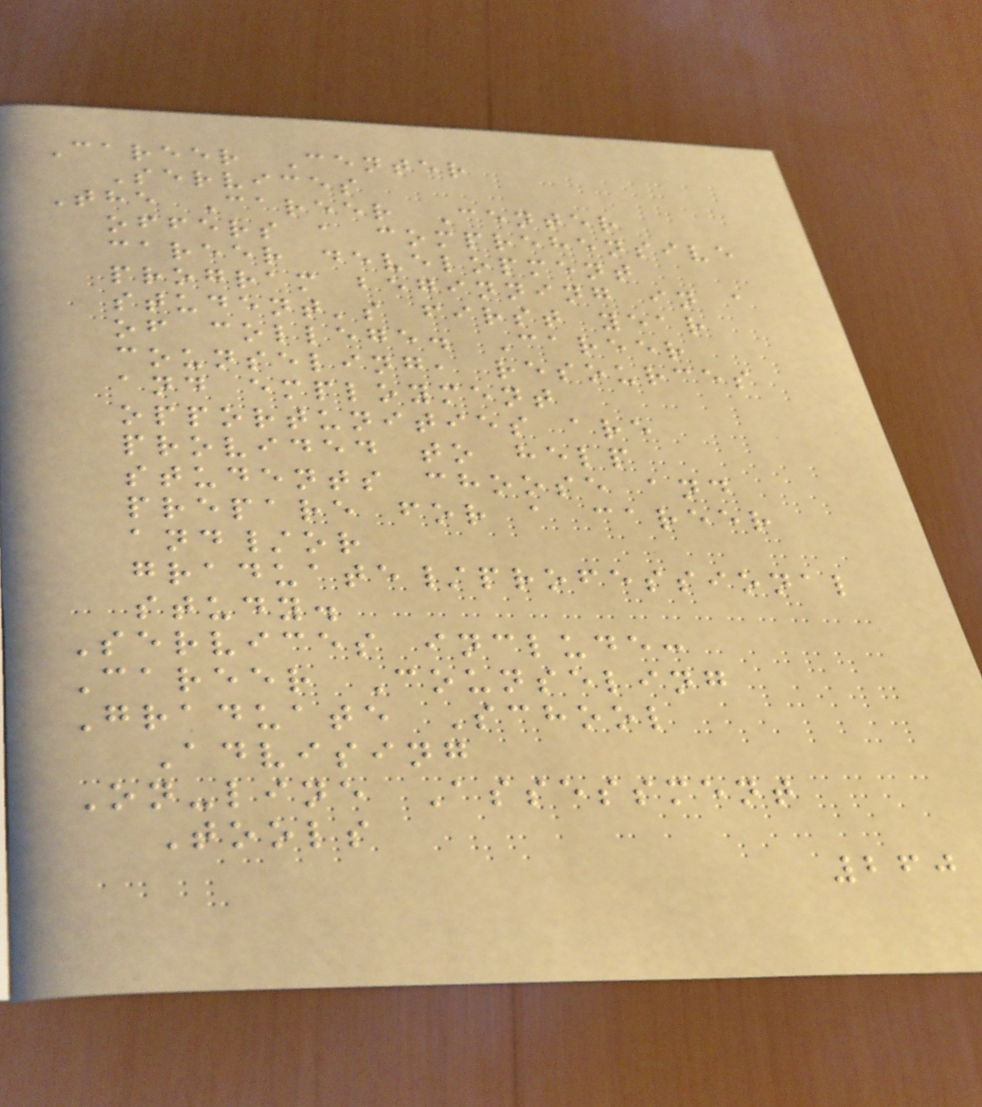Career Center
Services
The Career Center
offers a comprehensive
career development
program beginning in a
student's first year
of college. Career
counseling, resources
and employment
opportunities are
provided to help
students choose and
prepare for a career
and/or
graduate/professional
study.
Services include:
Career Counseling
Graduate School
Advising
On-line Assessment
Tools
260
